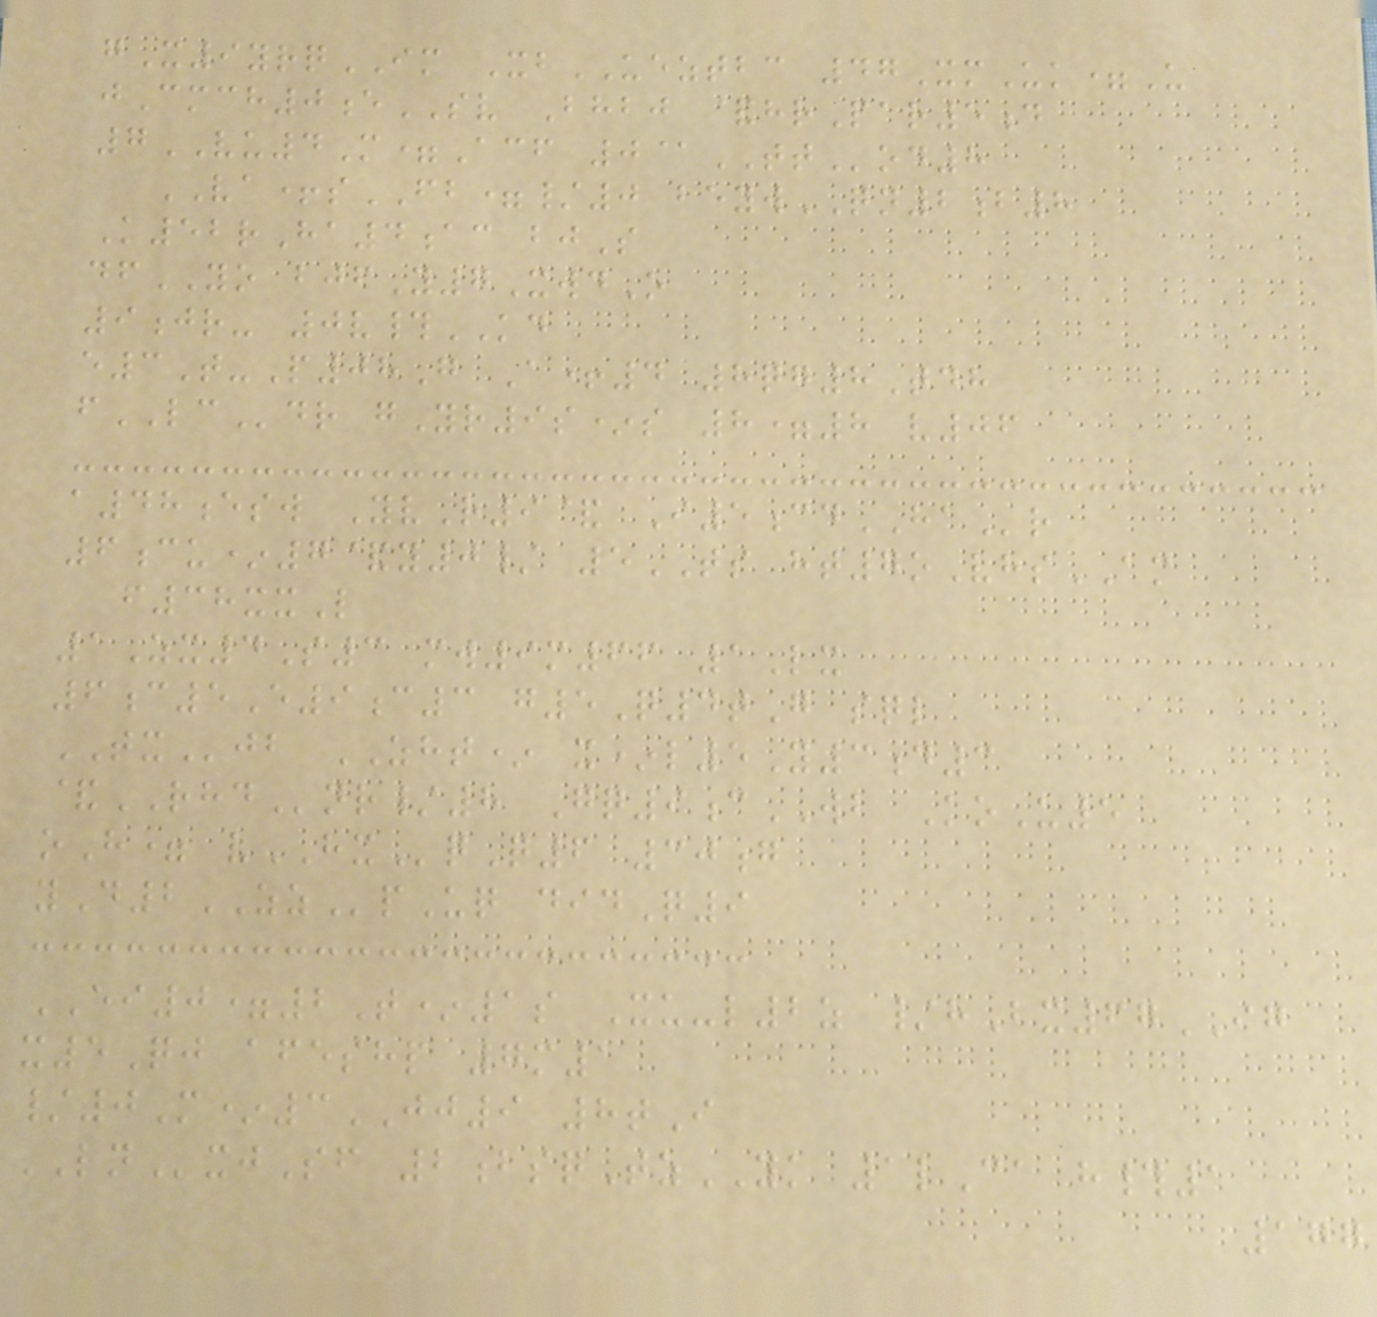gX9yrqIM XbUEZTBC 47XmUk=U
jCmch0eSV Bhbj &hrPar5d
7VU4M=Acf 0@TTod8
VA+sFB=/0 beywQN2b8
K52rHa4ac bjS
dfYO bjfY7XwdO
9jr- 0v#KD
e3T-P08G A+4 8qg8Tdh
fLCdr gYr9s*s 8=8 v06
a48esw YvR9& I5cdHAr
6cu*7&y0/ 5TS ht7oVhsAM
f38xxL
1Zx4S3 mw9m66 1Lx
6c5E9c3 g5Q4tG sql
TXjb ZHT* x*l5Y3d3
&RHDnr/8 Gq9cWB KoU5
oH= vHXqQ6 30g
yD2ZZpUq didQ9
EI0=2T*1s Xu-l2z /hBx67IG
x5Qj afeshp 7m1
/0M*3JJ9 8tI
LNxjSf 2bsqTzYK 1lCa h#1
177
